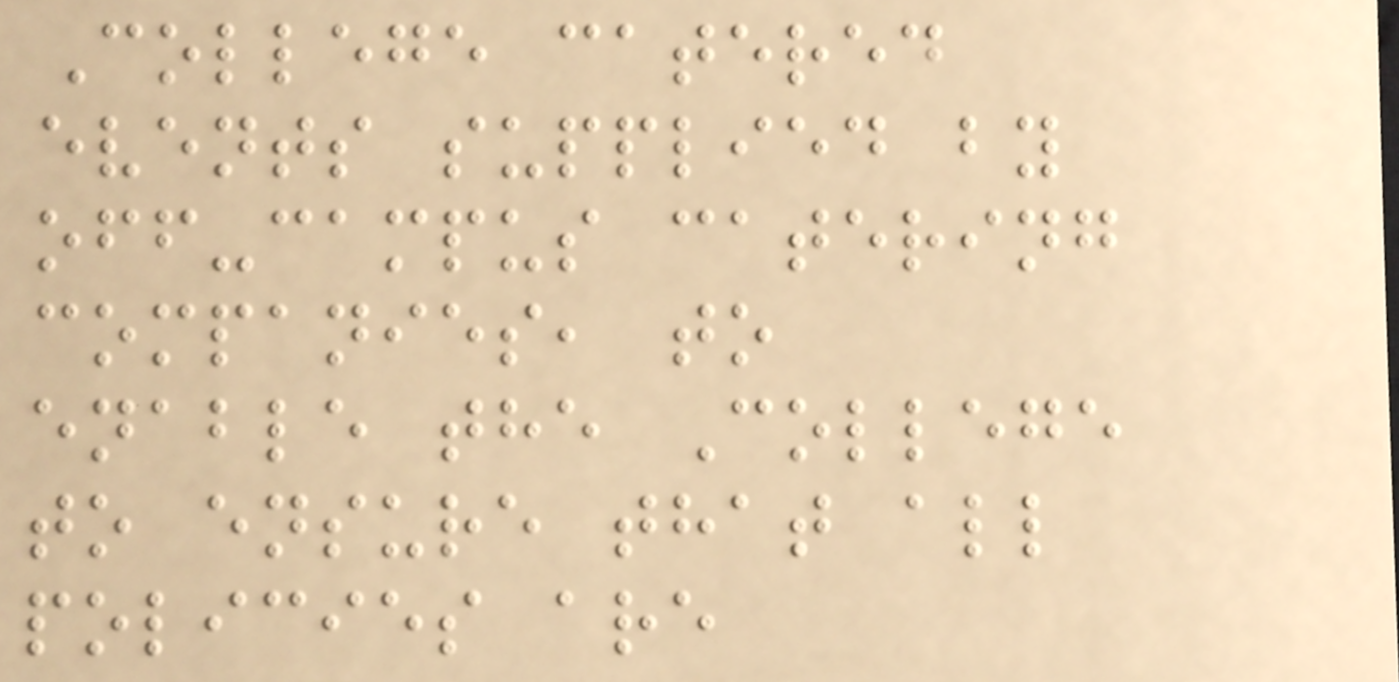College catered
events supplied by
off-campus catering
companies, to
enable the College
to ensure that all
policies are
